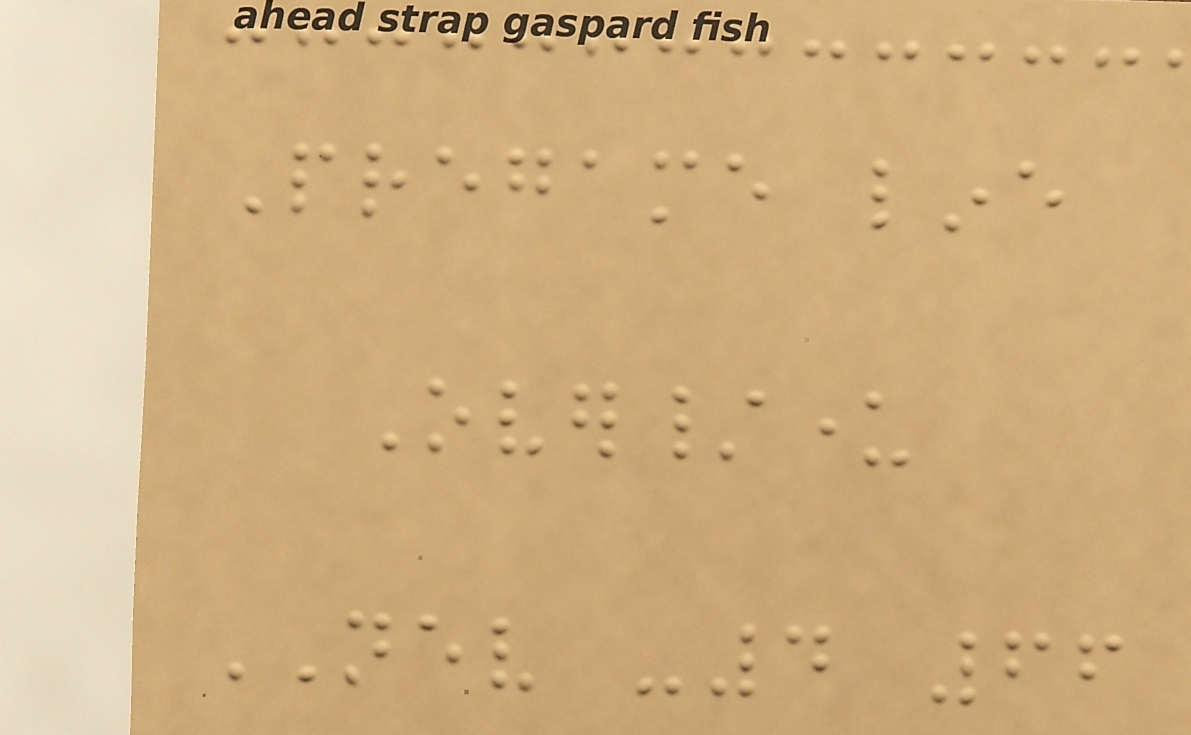Pregame line
Over/under
NEV -4 66
